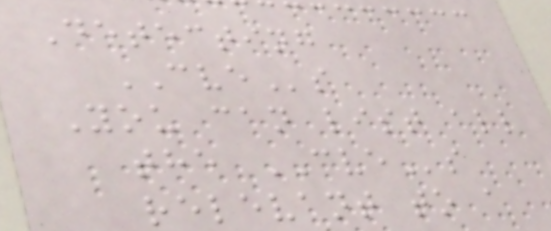Detecting
CVEs
You can list all
the CVEs
relevant to a
